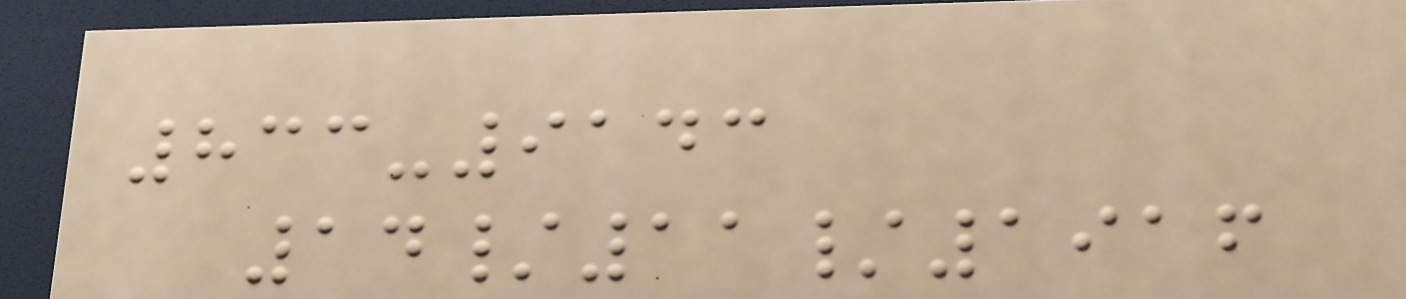833-9143
14/11/1916
